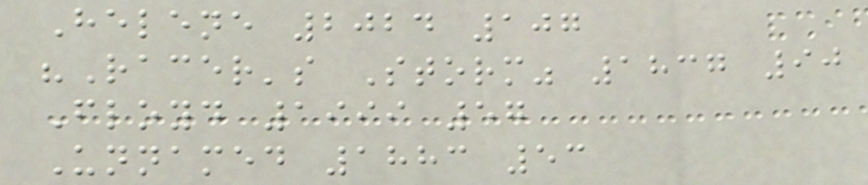Helene 2024 107
"Racer's Storm" 1837 90
Floyd 1999 57
Unnamed 1883 53
